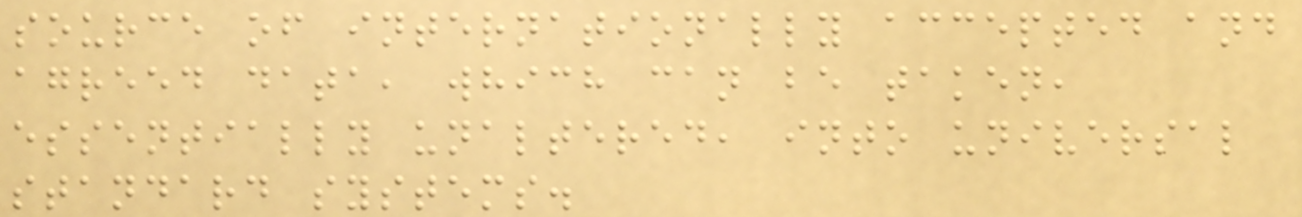source of internationally accepted and
agreed data, which can be taken,
essentially unaltered, into universal
standard systems.
